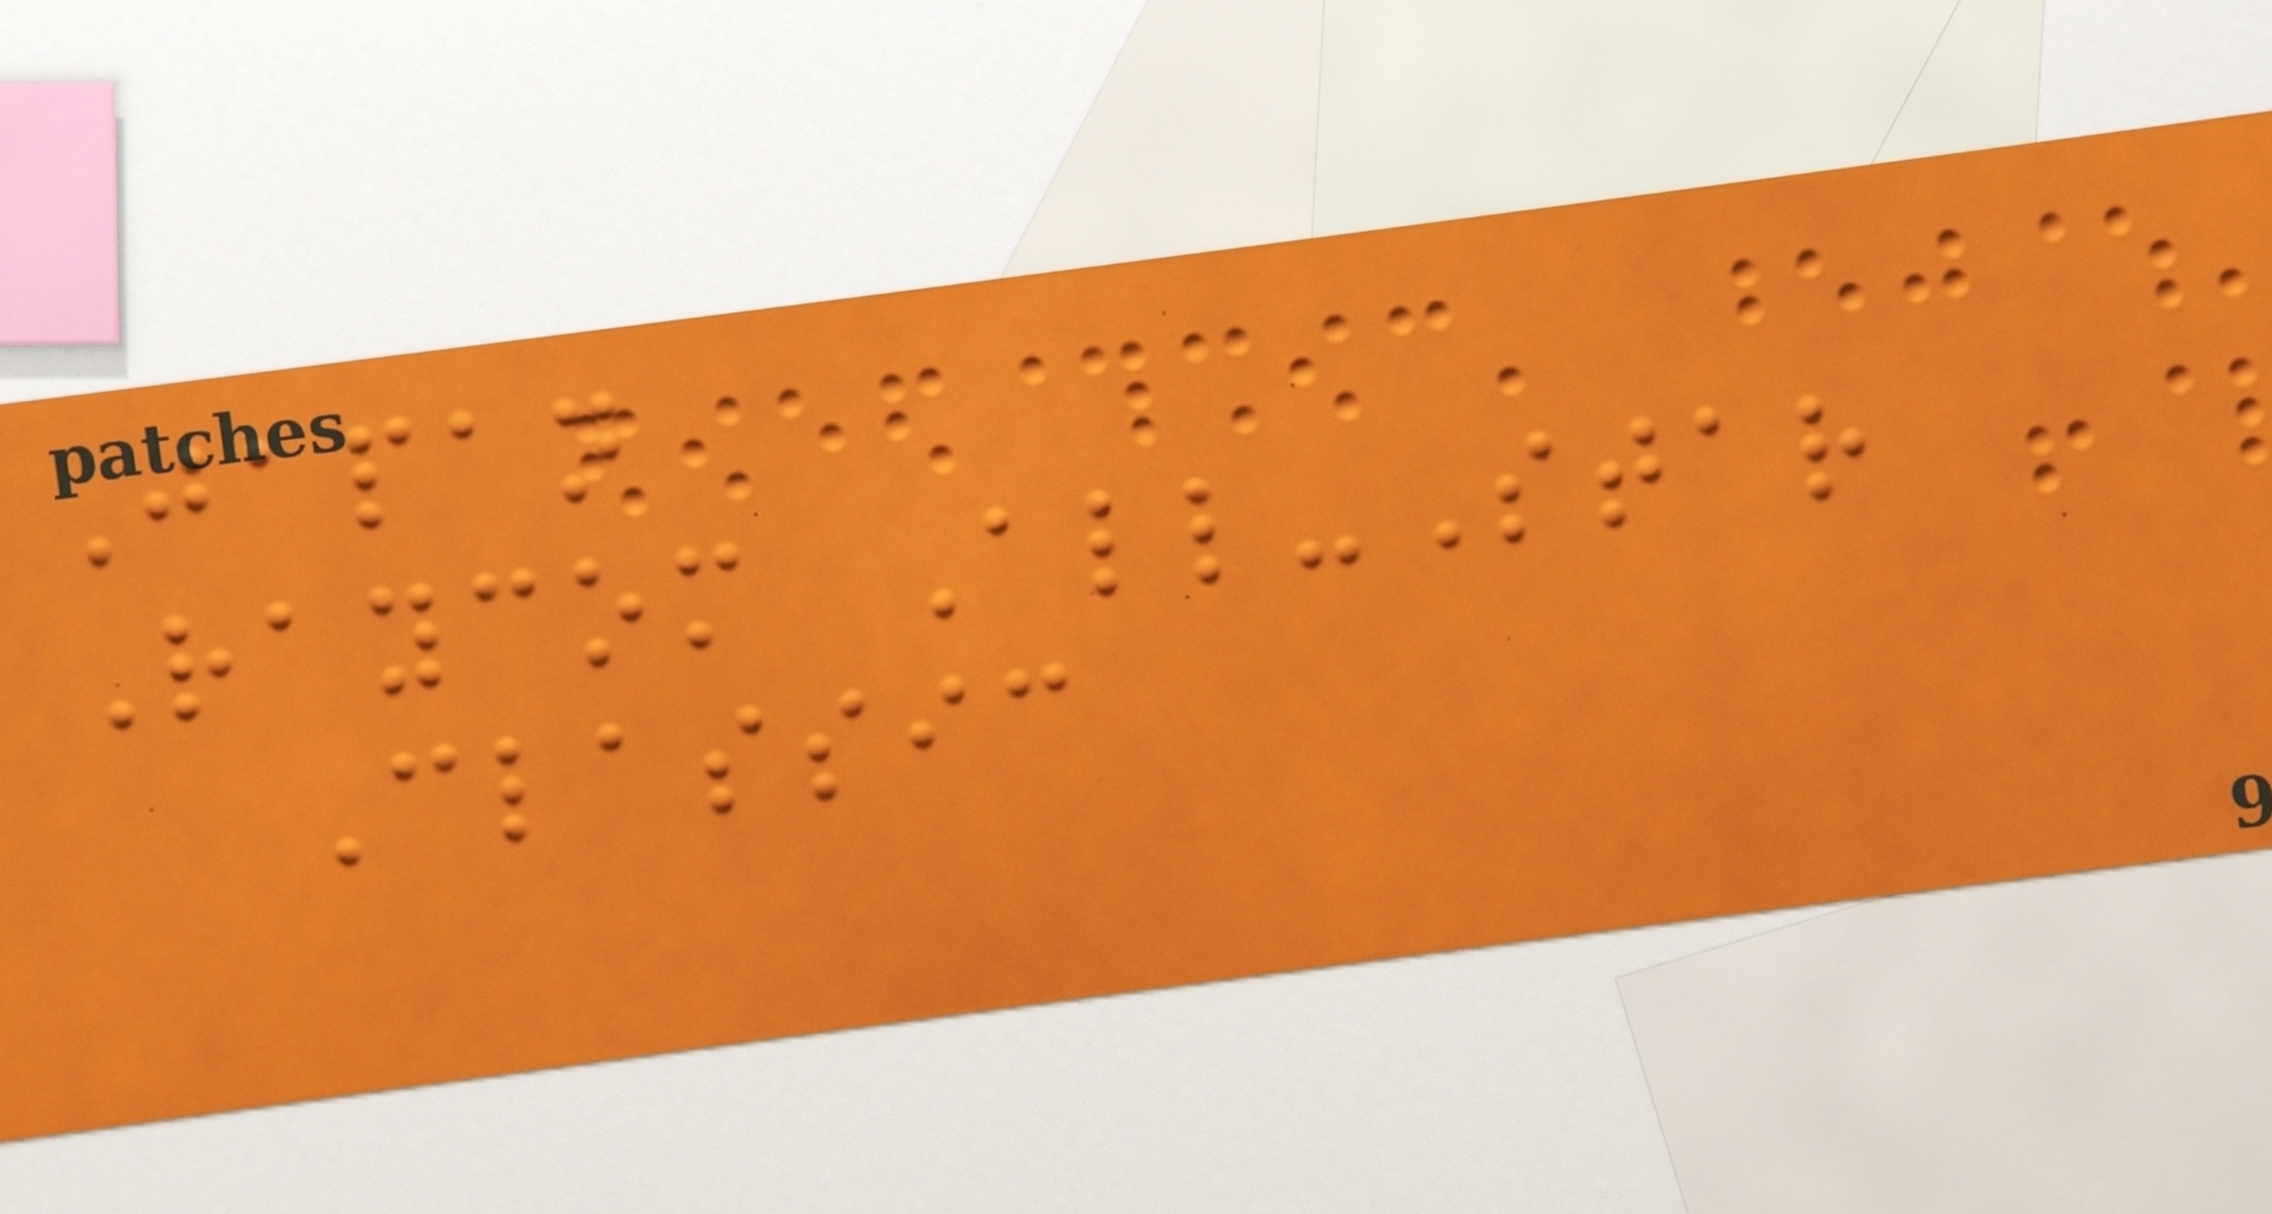Japan
Raycom All-Star
Classic
